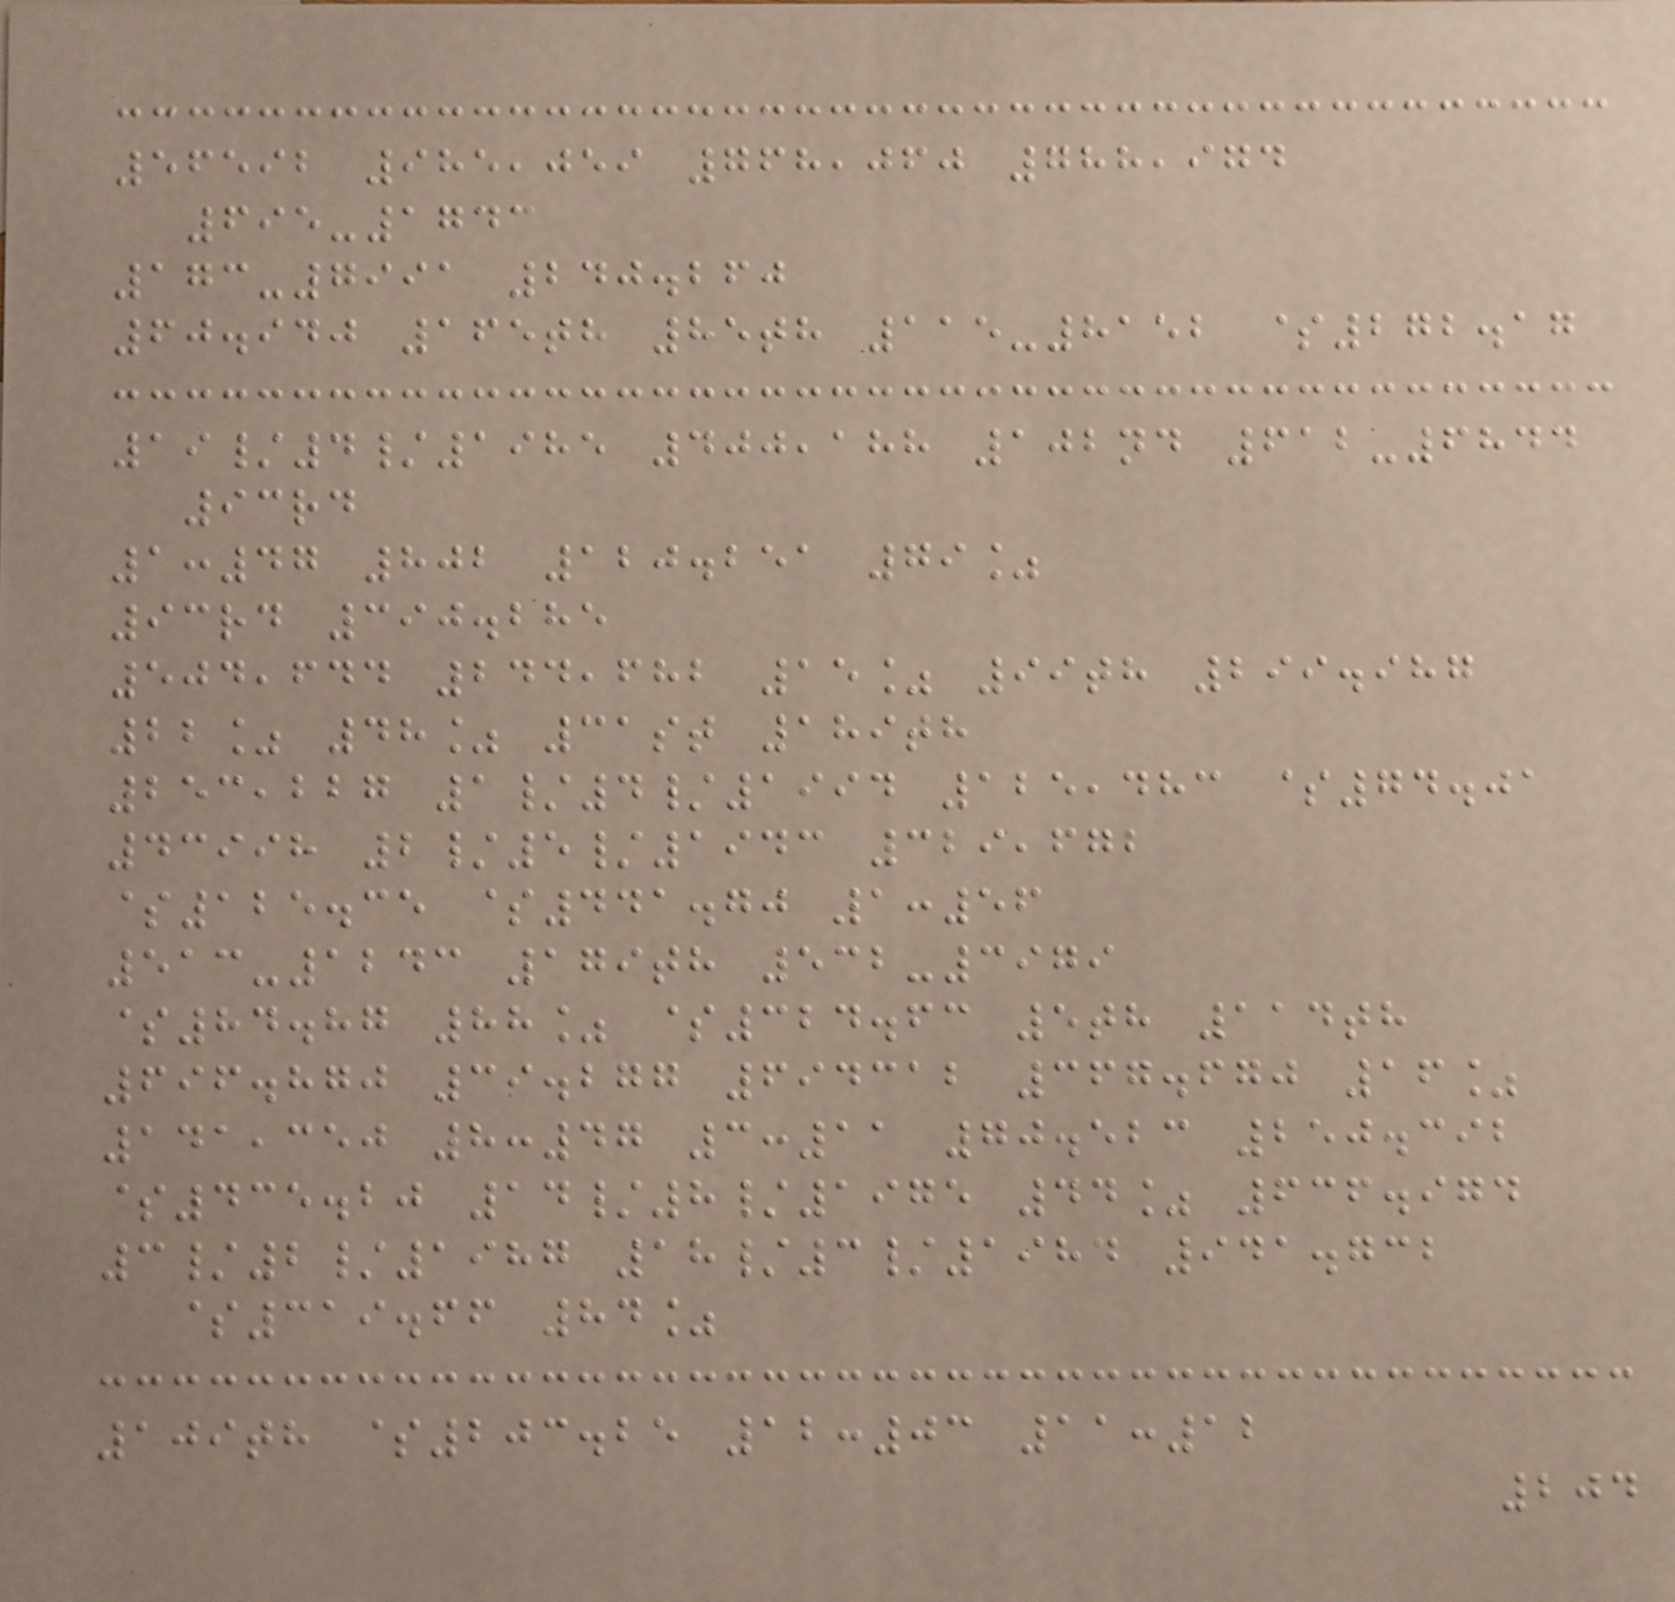56592 985,059 768,060 788,974
695-1743
173-7991 240.260
60.940 165th 85th 115-8152 $272.17
19/4/1985 400,188 102nd 612-6844
93rd
1:47 802 120.251 79%
93rd 390.285
504,644 244,682 15% 99th 299.987
22% 48% 31st 189th
253,227 1/4/1994 125,483 $74.01
43998 2/5/1943 329,672
$125.35 $441.70 1:56
513-1243 179th 532-3979
$84.87 88% $324.63 5th 114th
696.870 39.277 694312 367.670 16%
141,350 8:47 3:11 70.523 250.392
$435.20 14/8/1975 44% 636.974
3/2/1987 18/3/1984 941.732
$319.66 84%
109th $203.25 12:03 11:12
204
